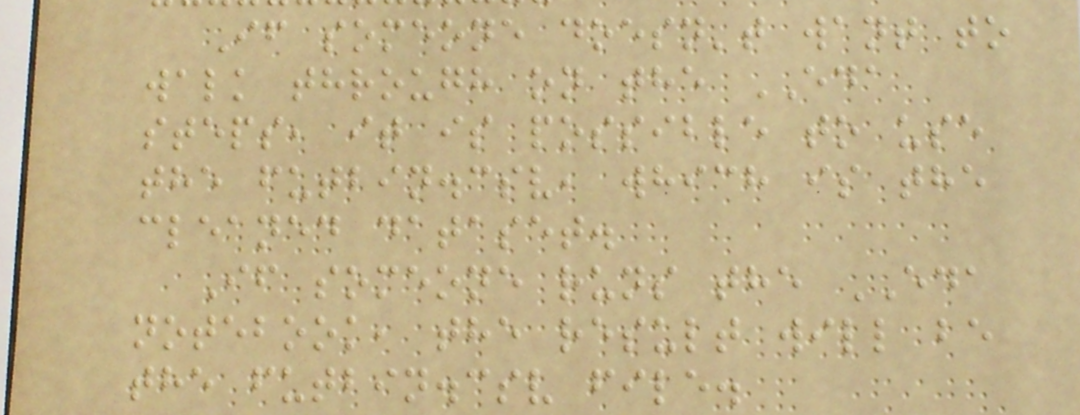If someone doesn't want to
walk through on the EDA
steps, it is possible to use
the futbin.csv, which is the
cleaned dataset.
If someone runs the EDA
notebook, the result will be
the futbin.csv file.
